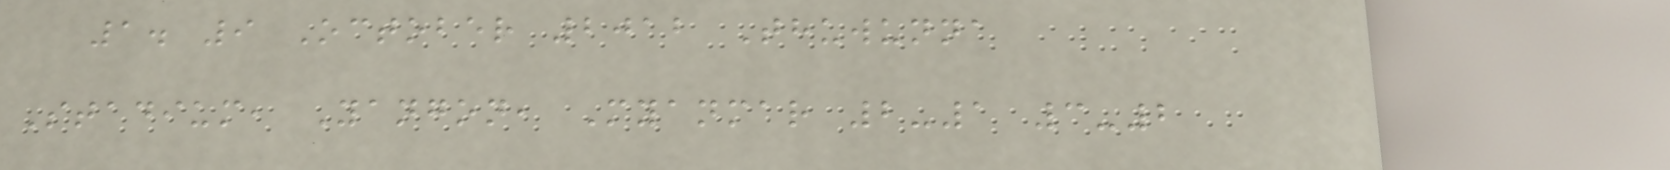1. 9 October 2012 Thuwunna
Stadium, Yangon, Myanmar 2-1 3-2
